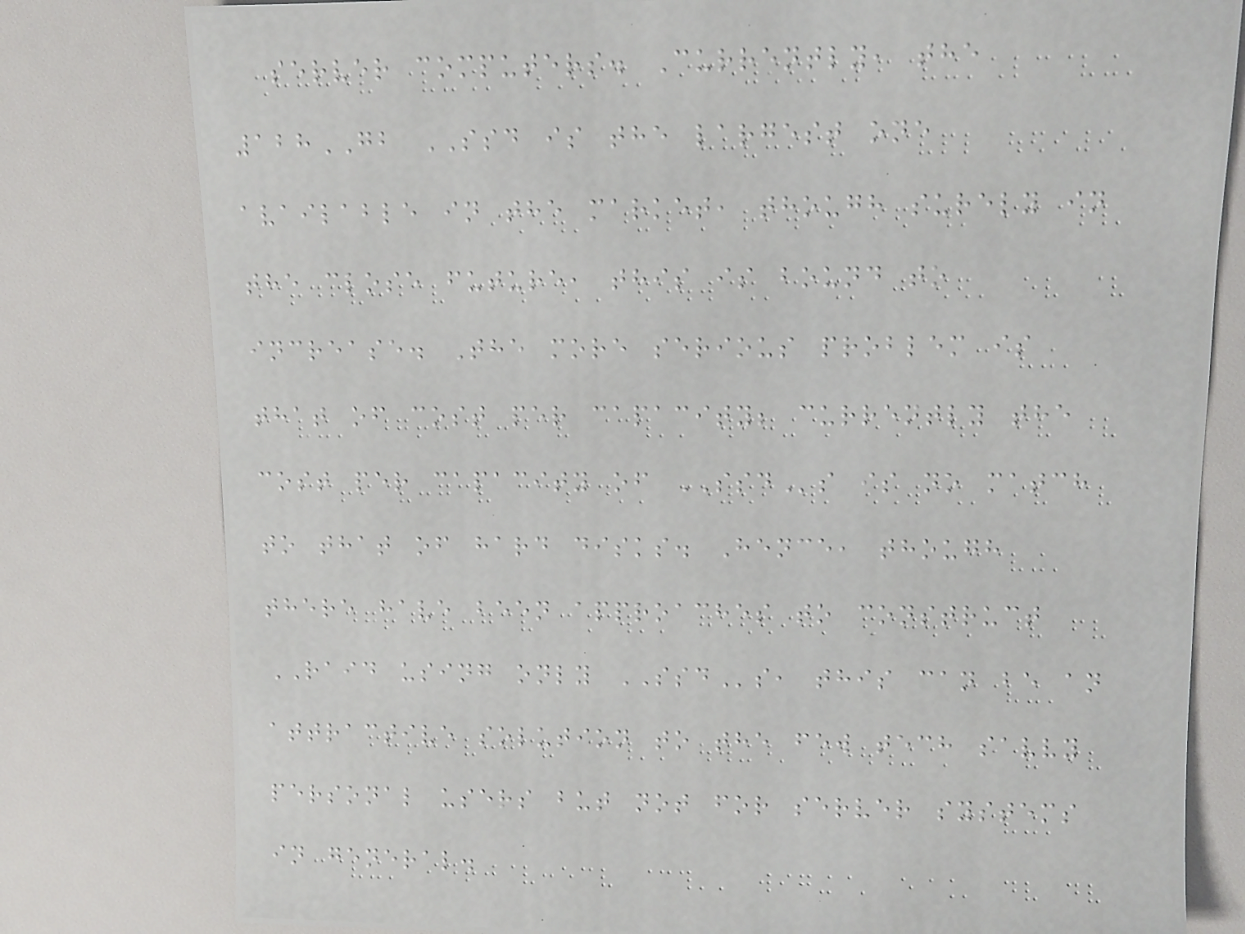server computers. Currently, the
128GB SSD is the largest one
available in the market, though surely in
the close future, this is bound to
increase. The more serious problem is
that of cost per capacity; currently the
cost per capacity of SSDs is no match
to that of hard disks. Hence, though
there have been approaches to construct
RAID using only SSDs, this can be an
attractive solution to the few tech savvy
personal users but not for server systems
in general.
